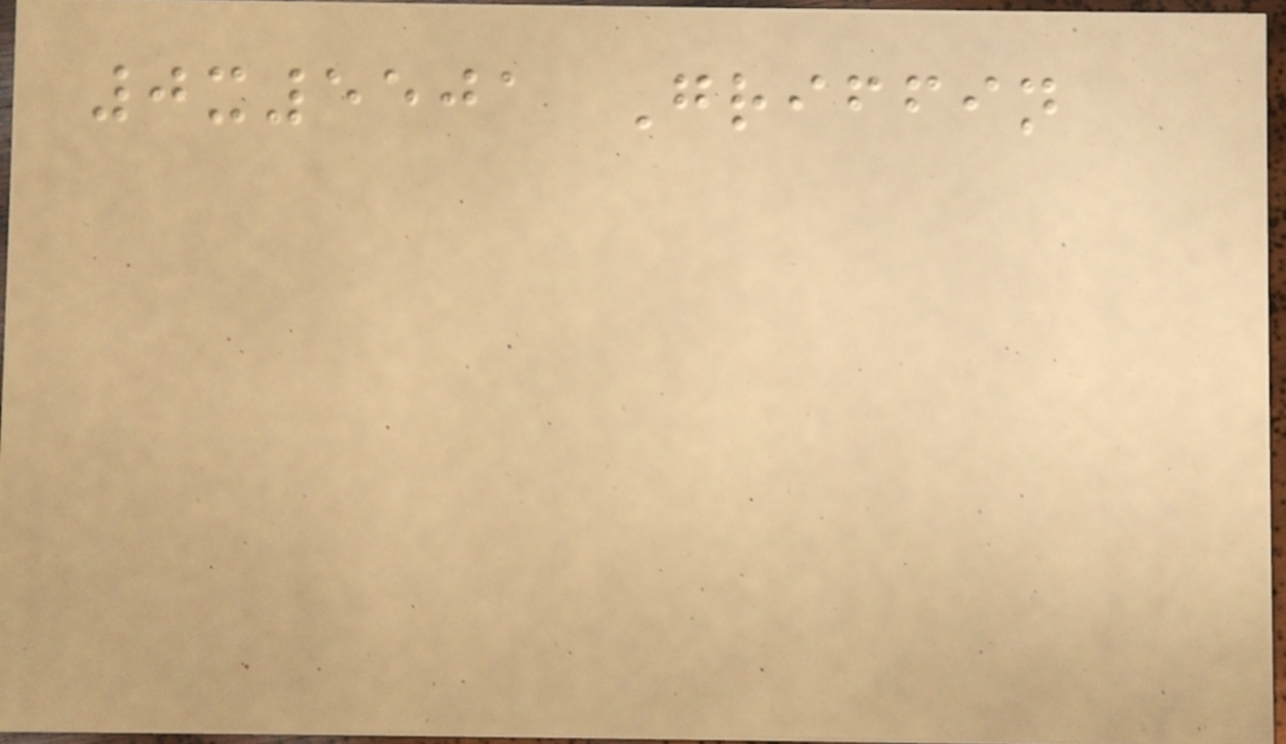0x5501 Griffin
